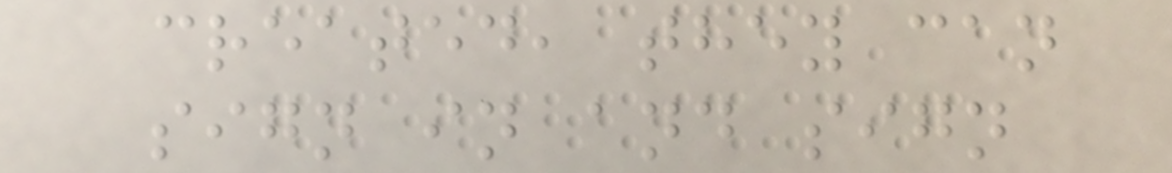created, they can
sign in and sign
